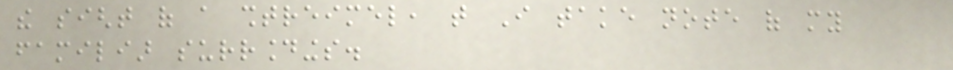the sight of a shtreimel, that I take note of my
familiar surroundings.
